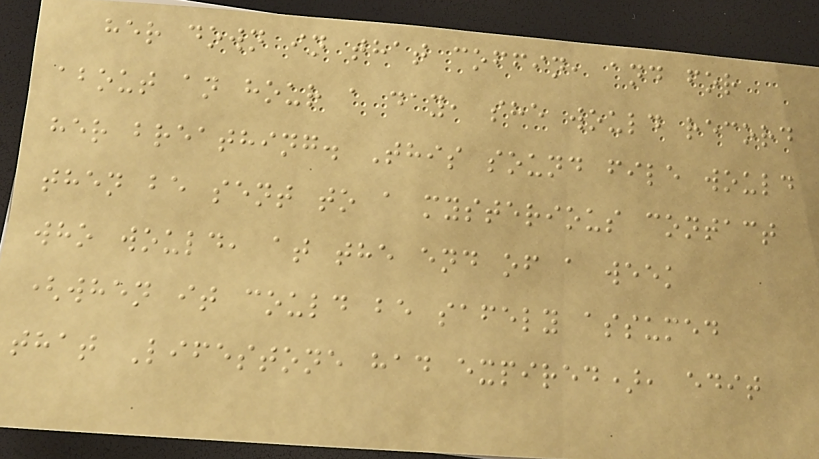her down in that coffin, and for
about an hour a day, she would record
her breathing. This sound file would
then be sent to a mysterious contact
who would, at the end of a week
(when it could be safely assumed
that Lifestone had expired), edit
